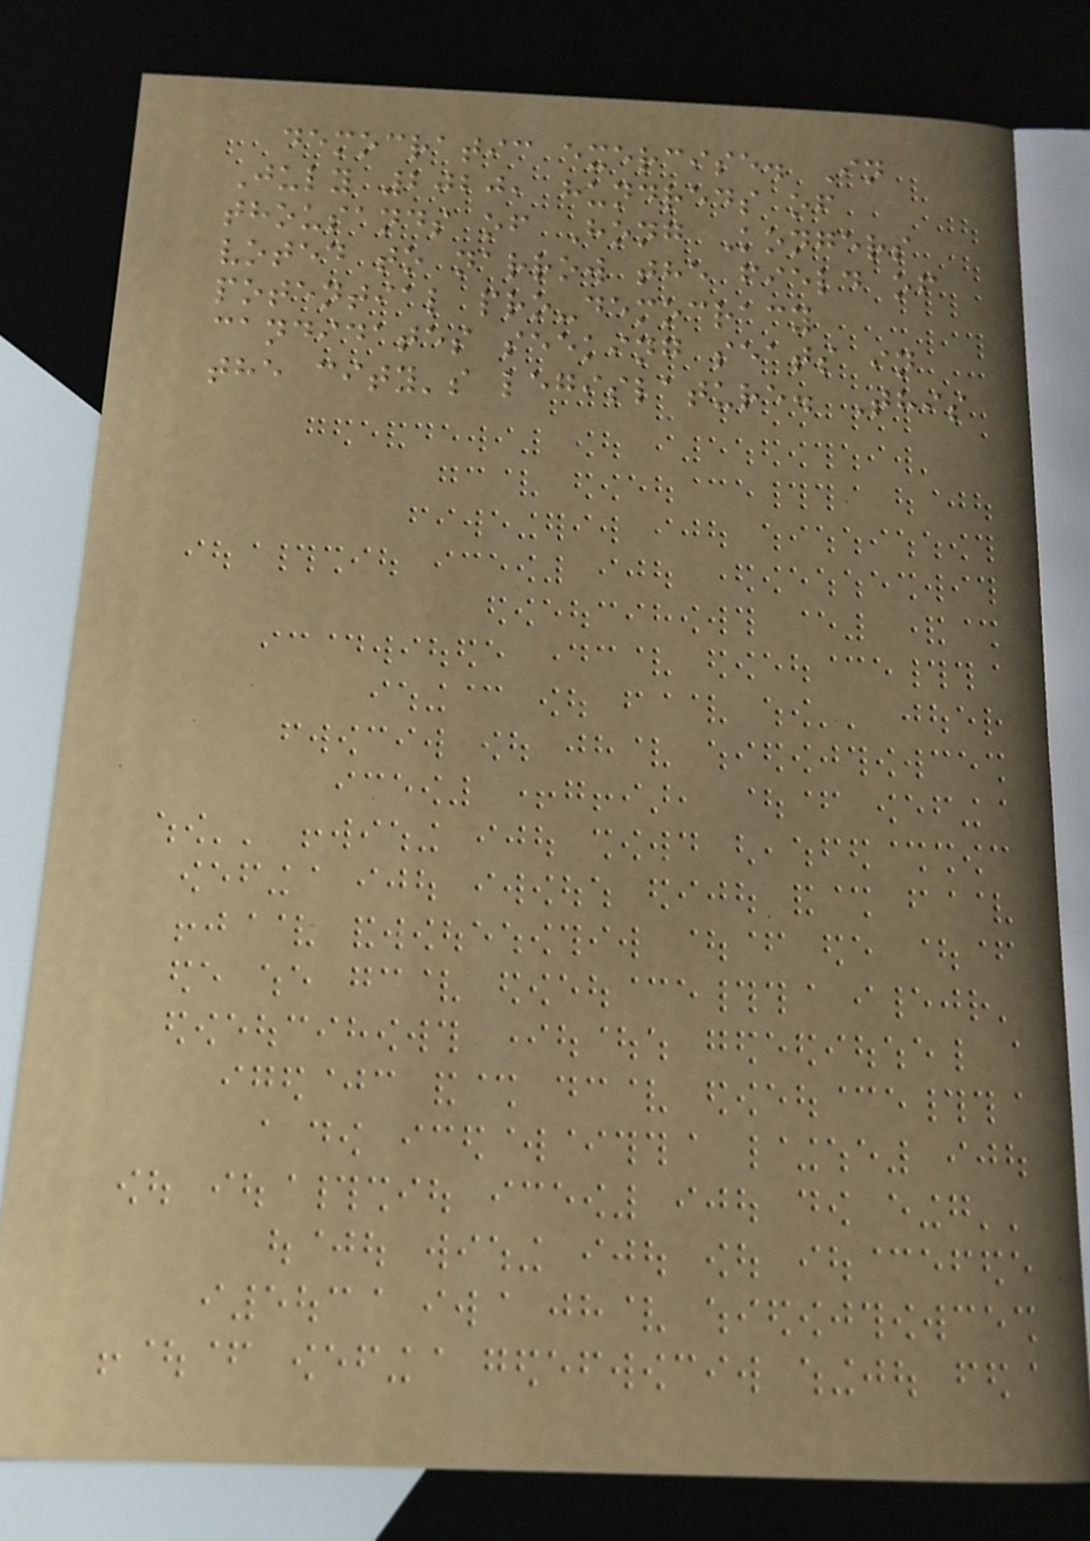democratic exercise. In
July 2020, hundreds of
thousands of Hong Kongers
voted to narrow the field of
potential pro-democracy
candidates seeking seats in
the city's legislature. This
